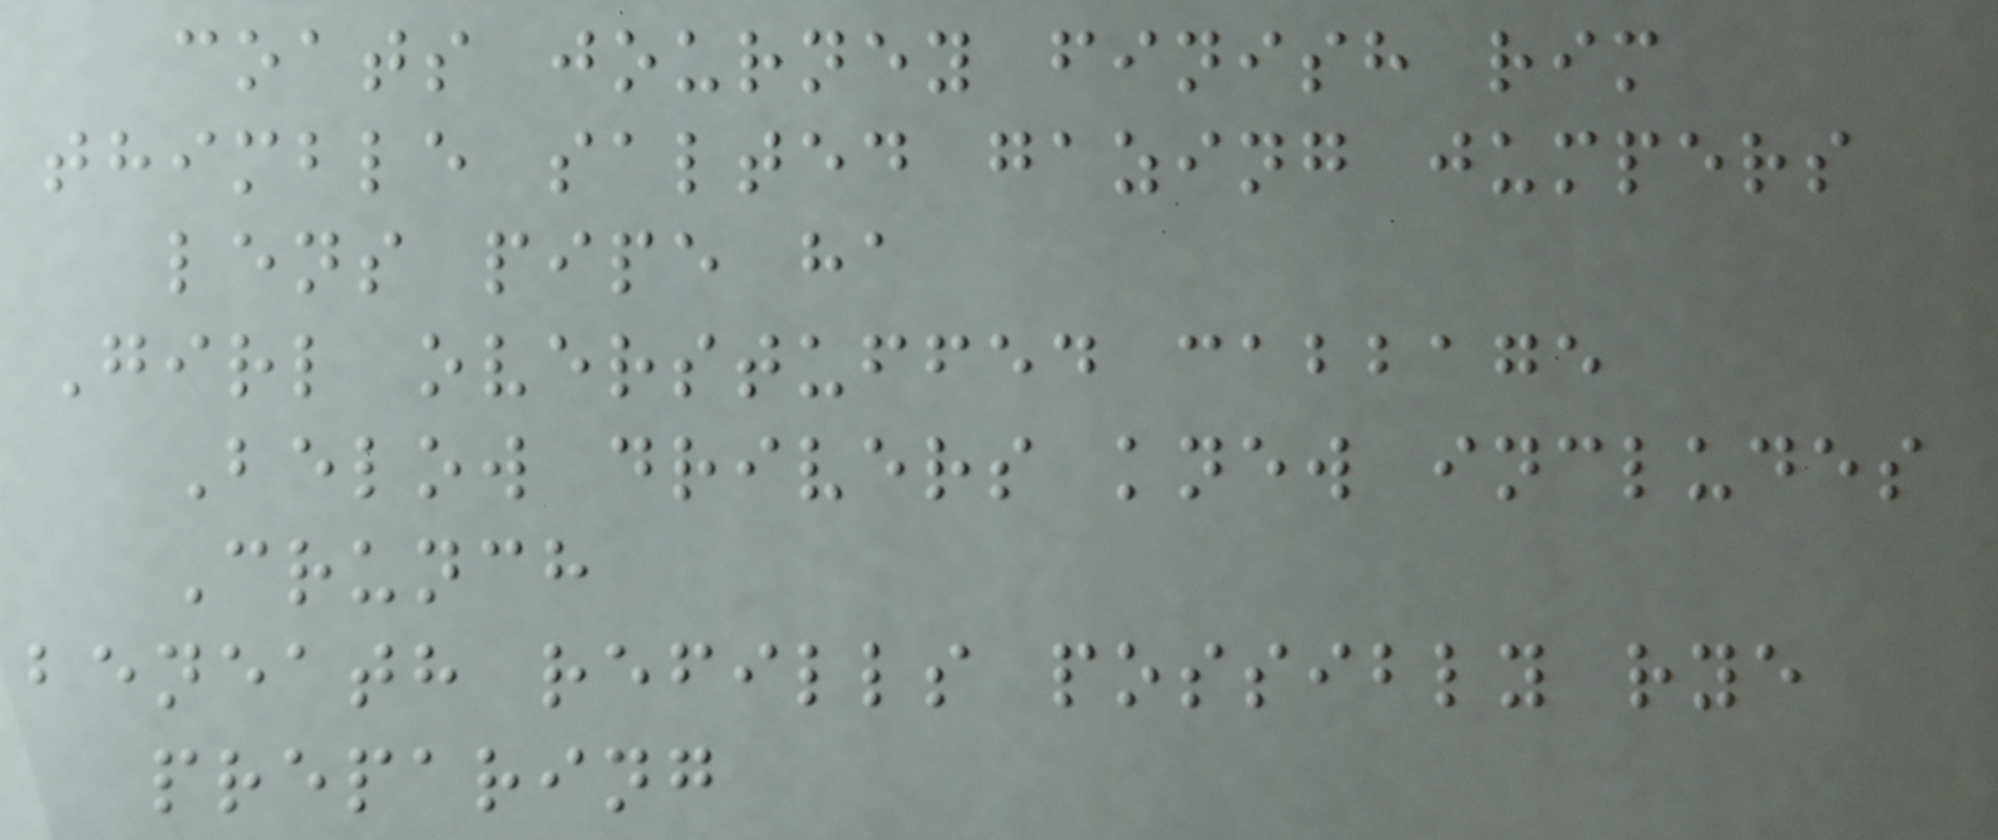coats journey finish rim
thimble salted gazing jumpers
lens pipe ha
Girl overstuffed cabbage
Below drivers knew includes
Crunch
beneath refills possibly rye
preparing
